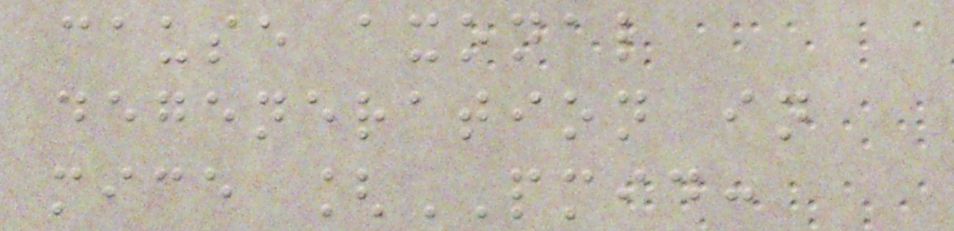cause axonal
degeneration in
mice [PMID:
